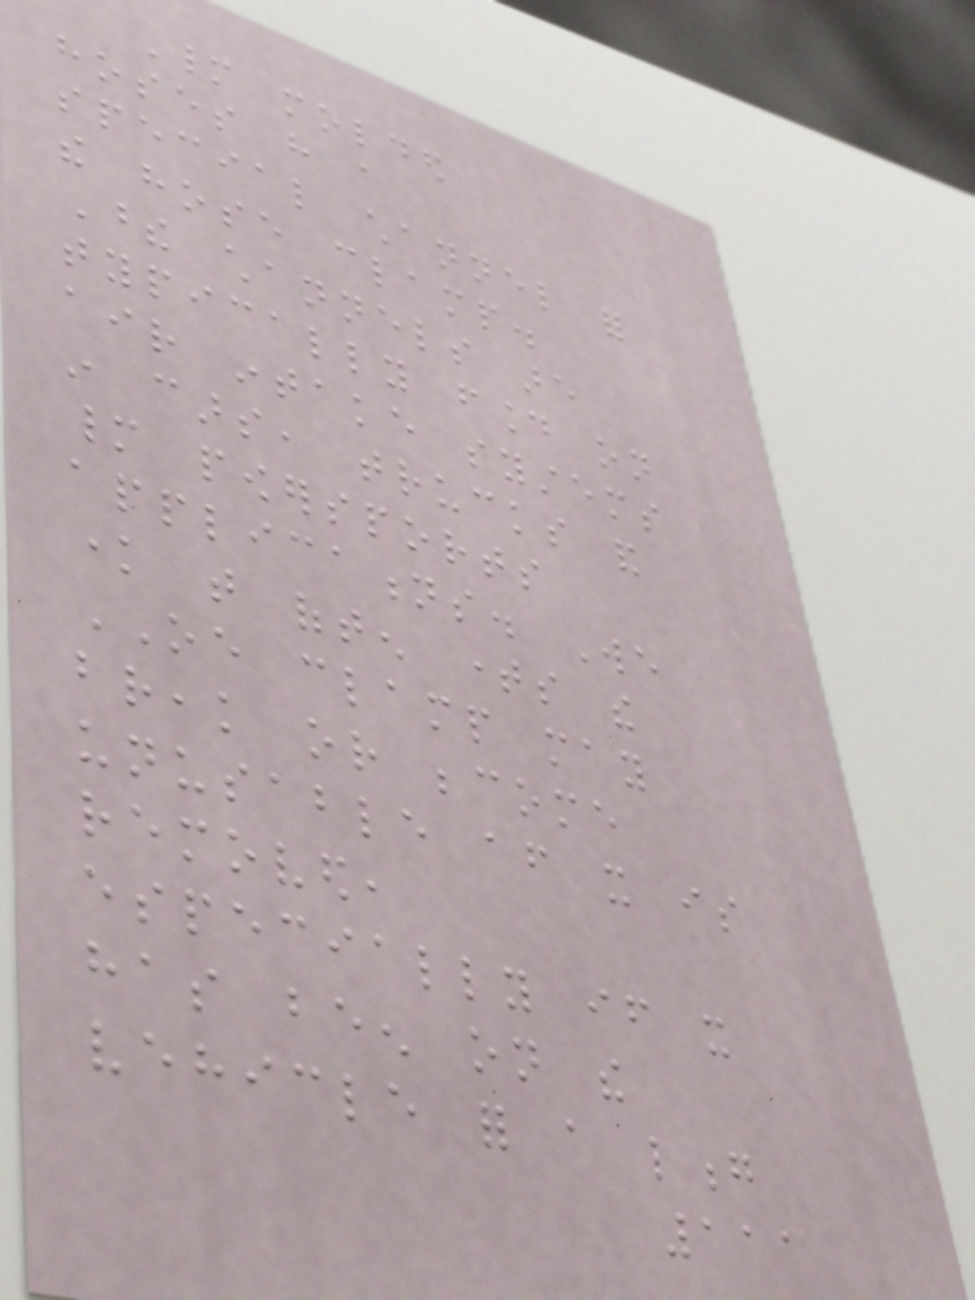Many molded
hoses have a
special channel for
the hose clamp.
These channels are
typically found on
air intake systems
in cars, trucks and
many powersports
applications. We
know that often times the
OE clamp may
break or become
unusable after it is
removed,
especially if it
has been on the
vehicle for a long
111
